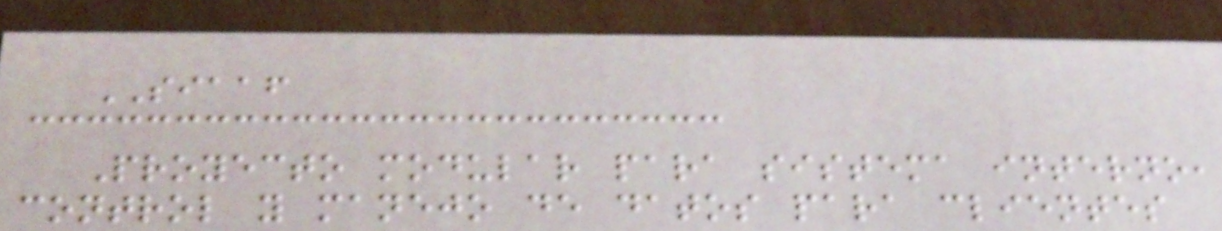SIAAF
Proyecto modular para sistema interno,
control y manejo de datos para clientes
